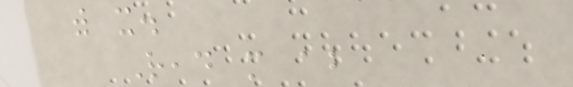with it.
Read more about
